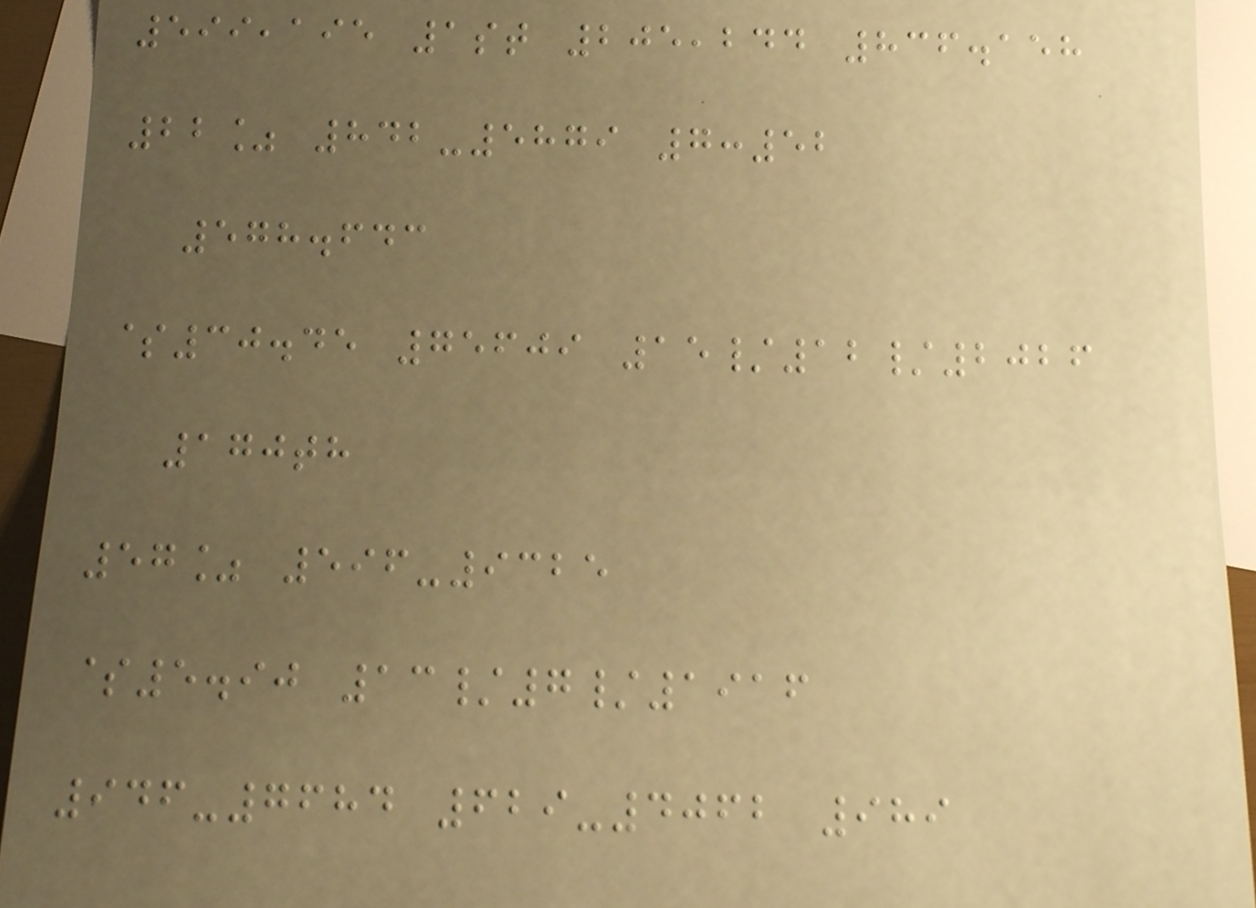599,195 1st 205,244 836.158
22% 842-5879 7:52
578.643
$30.45 75609 15/12/2026
170th
57% 596-9325
$5.90 13/7/1916
946-7684 629-4062 989
